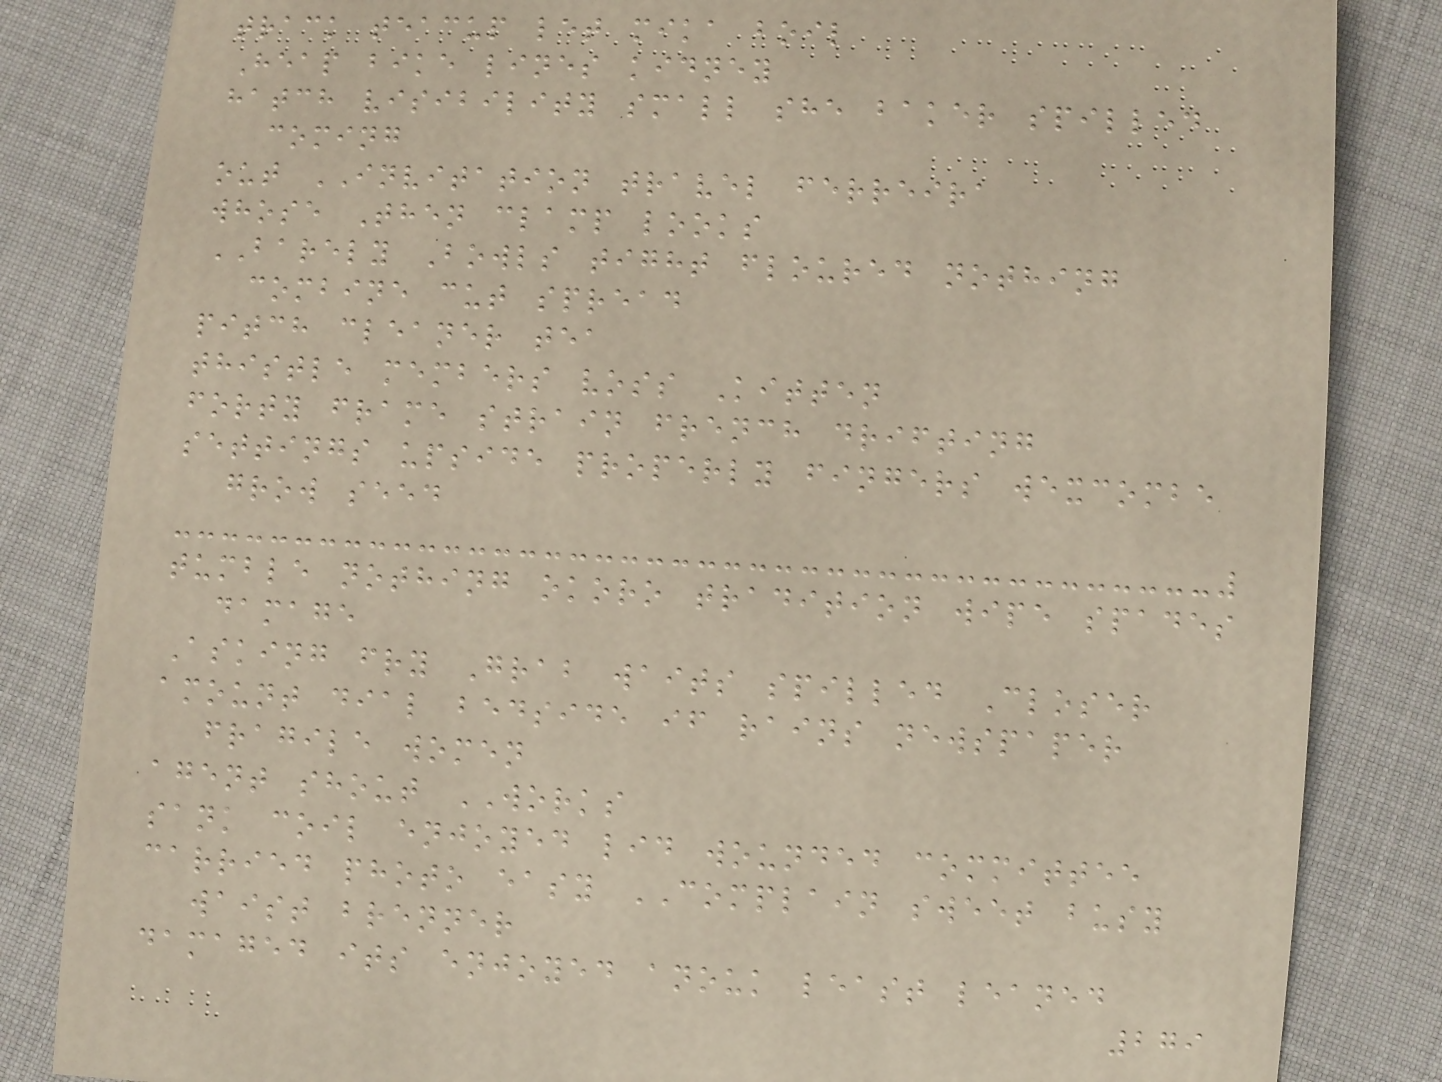track teacup let mika boil
Heap bike lines kidney
hatch visibility small she baker spilled
coming
out INVITATION travel ferreira
whose Then clamp looks
BARELY Bowls tight floured nothing
combine cut spread
pitch cleaner tea
thistle members voss Kitten
forty frame strain french drifting
settings upside properly fingers wexcombe
grow seed
tumble nothing okoro tradition wipe spades
damage
Asking fry Grab waits spilled Closer
amount dial bedside if rains newspaper
fragile women
agent shout WORKS
sank coil enjoyed lid wounded committee
carried photo easy COMPLAIN sweet busy
waist brenner
damaged its enjoyed anouk least leaned
279
